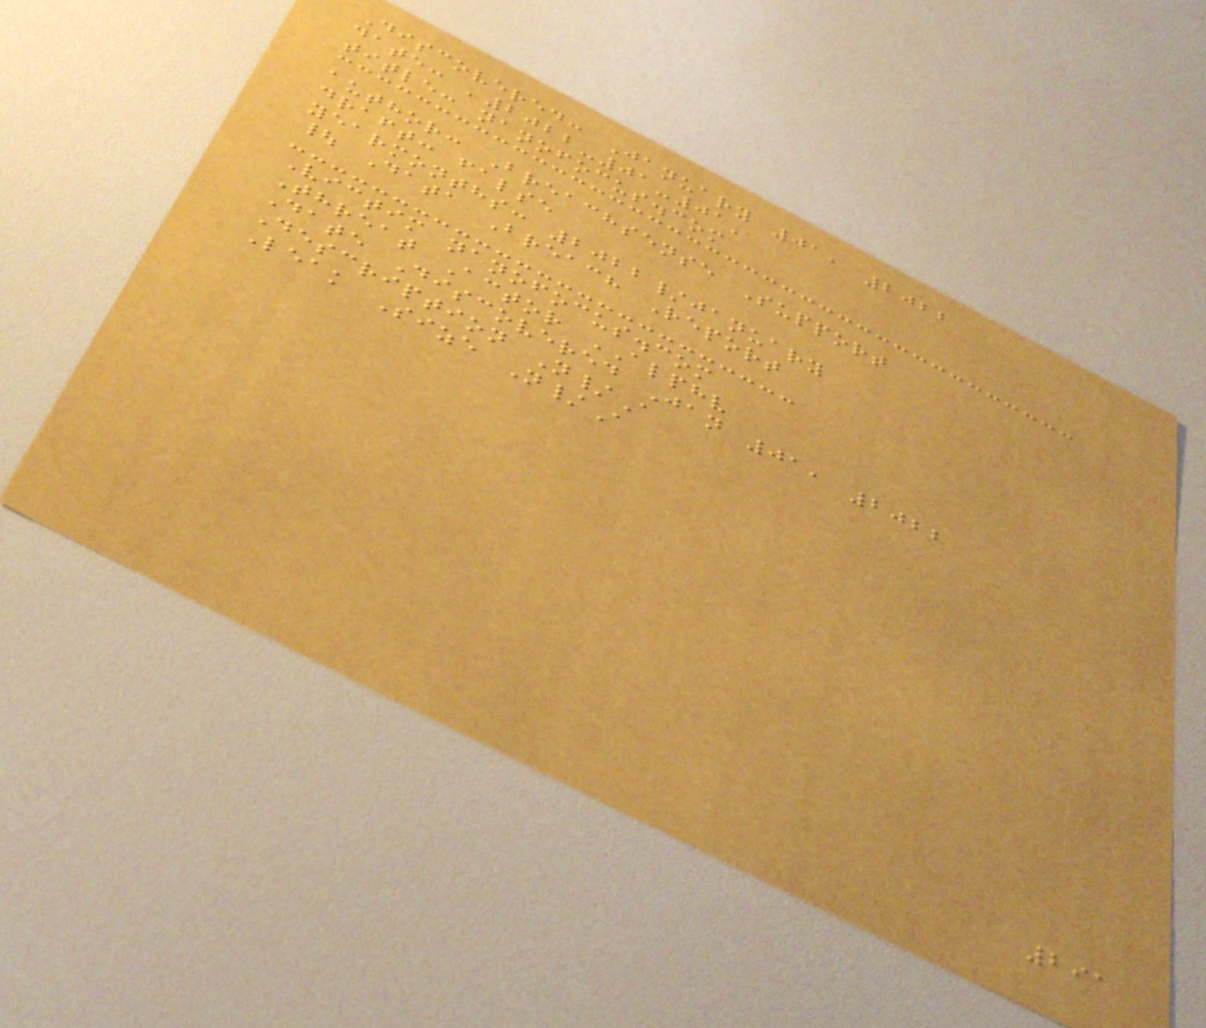Discovered: January 01, 2022
date: '2022-01-01'
title: nanofocus.com
author: Breachsense Support
draft: false
yearmonths: 2022/january
| Data Breach Report
Victim nanofocus.com
Threat Actor ALPHV
Date Discovered Jan 01, 2022
Description N/A
Leak Size N/A
291
